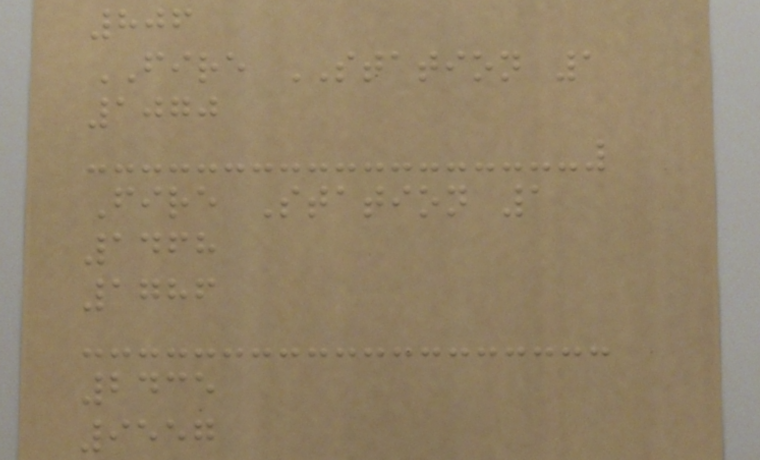806
FIRE STATION 1
1070
Fire Station 1
1468
1786
2435
9557
